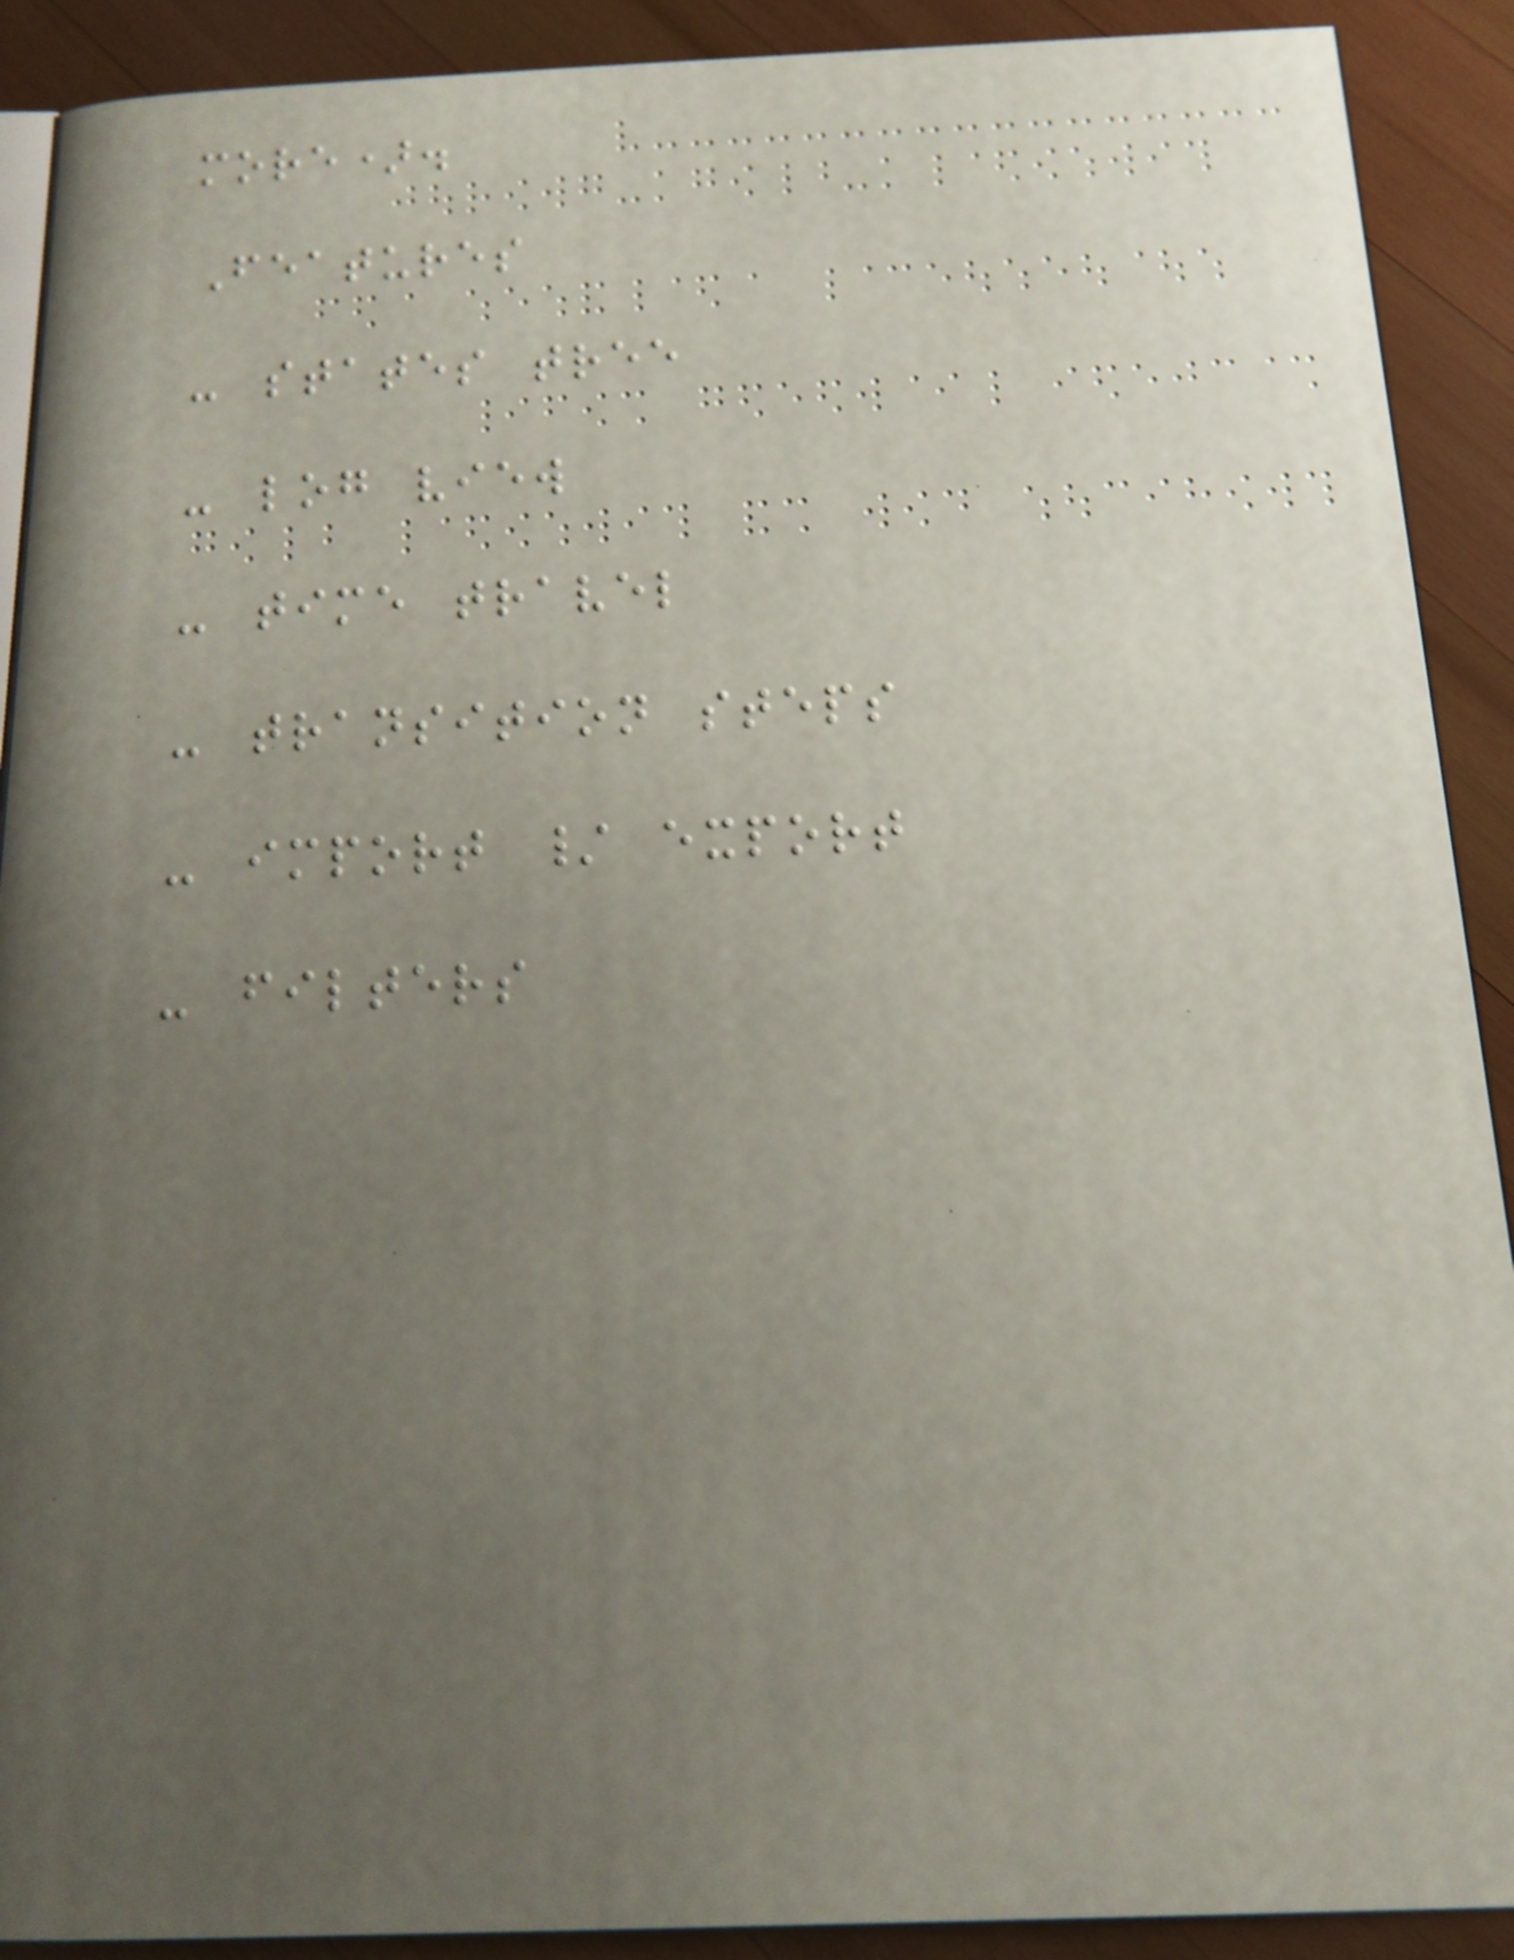more).
Features
- states tree
- log view
- time travel
- transition steps
- import / export
- filters
